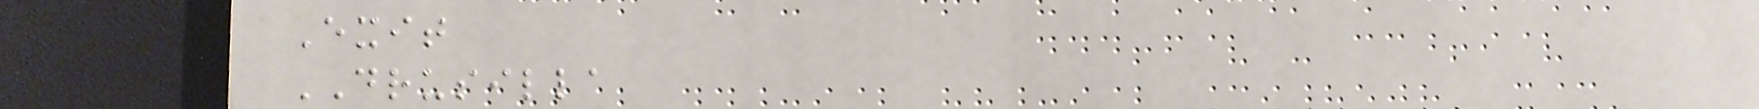Exit
DRUSILLA
